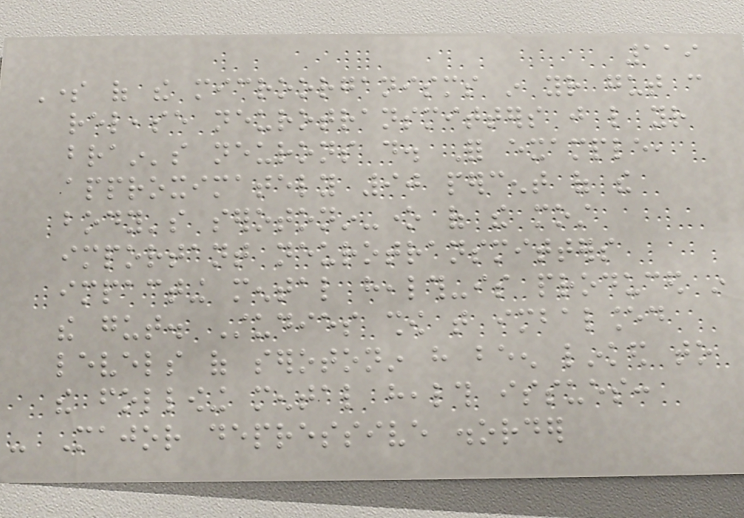119
Some of the microorganisms in your gut can
release neurotransmitters just like your
brain's neurons do. For example,
approximately 90 percent of the
body's serotonin-one of the most
important neurotransmitters
impacting mental health-is produced in
the gut. Studies show that imbalanced
levels of serotonin have been linked to
the following mental health issues:
- Major depressive disorder
